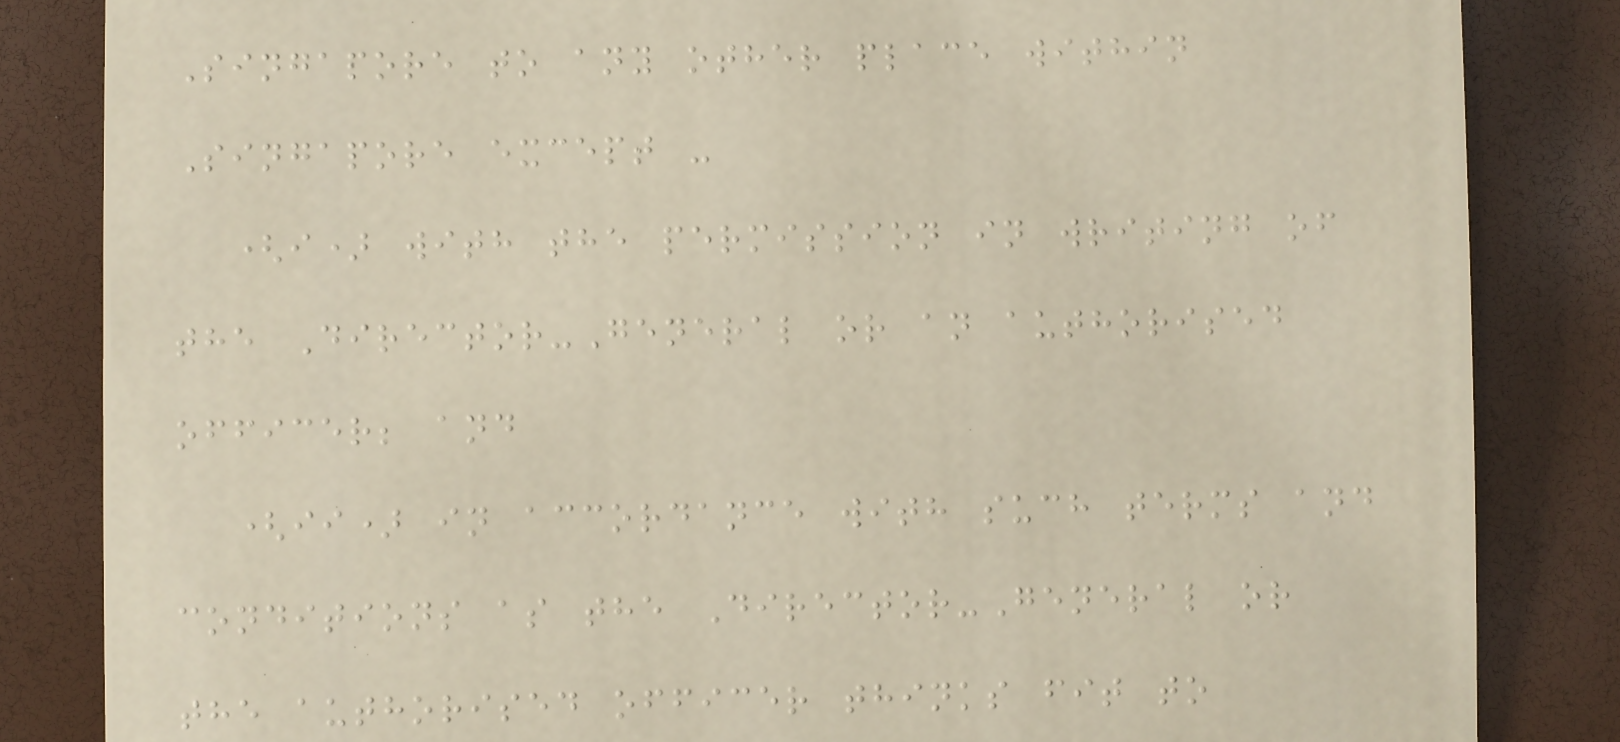Singapore to any other place within
Singapore except -
(i) with the permission in writing of
the Director-General or an authorised
officer; and
(ii) in accordance with such terms and
conditions as the Director-General or
the authorised officer thinks fit to
